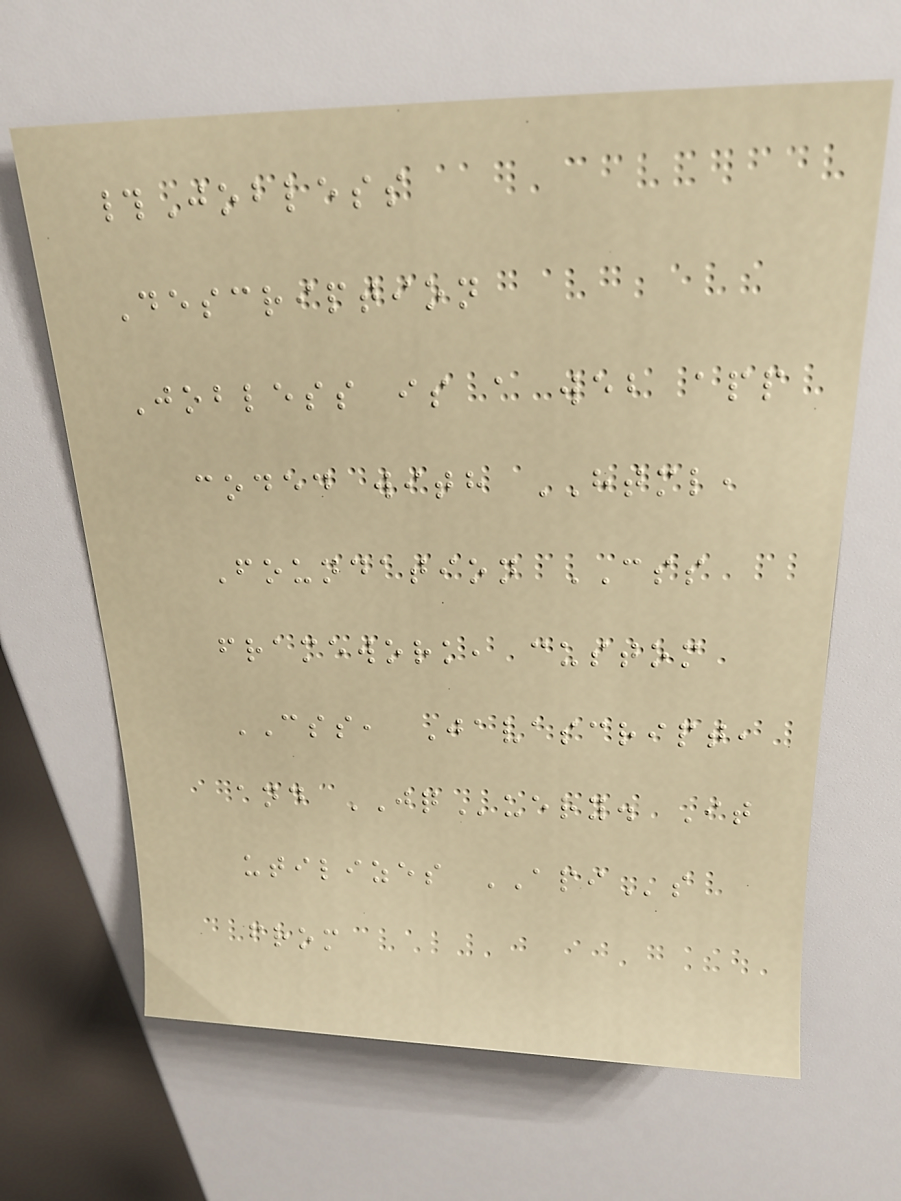#Jobless
Description
Jobless is a web app
coded with HTML,
Foundation CSS
framework, custom
CSS, Javascript,
and JQuery. It
utilizes APIs
from
